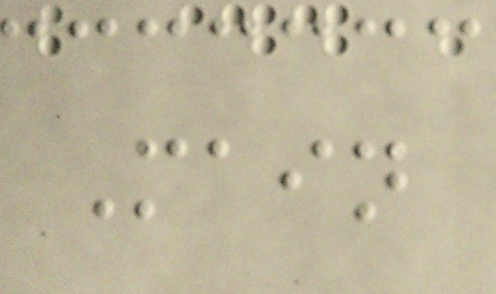Main
